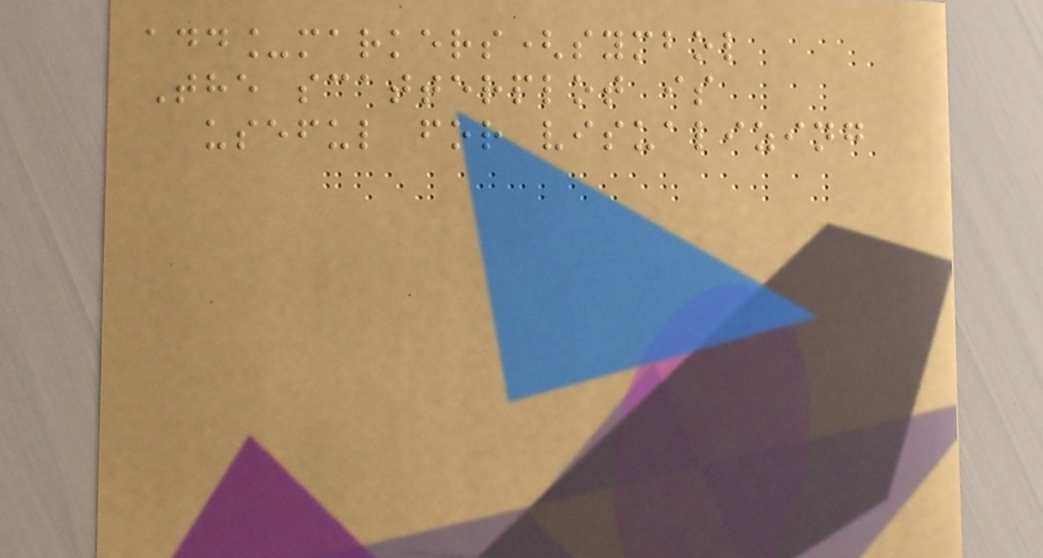add_markers(symbol
The scatterplot is
useful for visualizing
